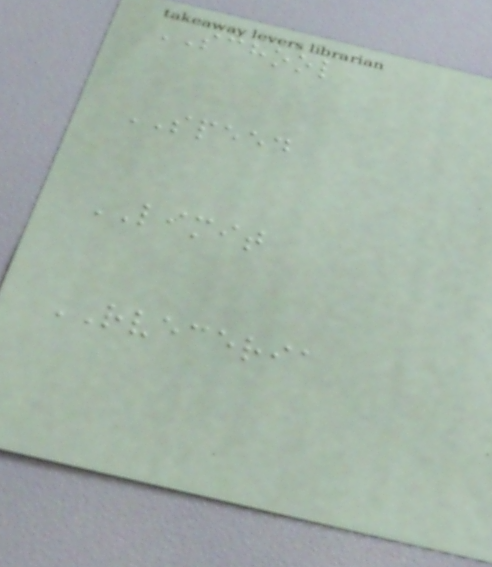SCHOOL
SPEED
LIMIT
RVECERIA
